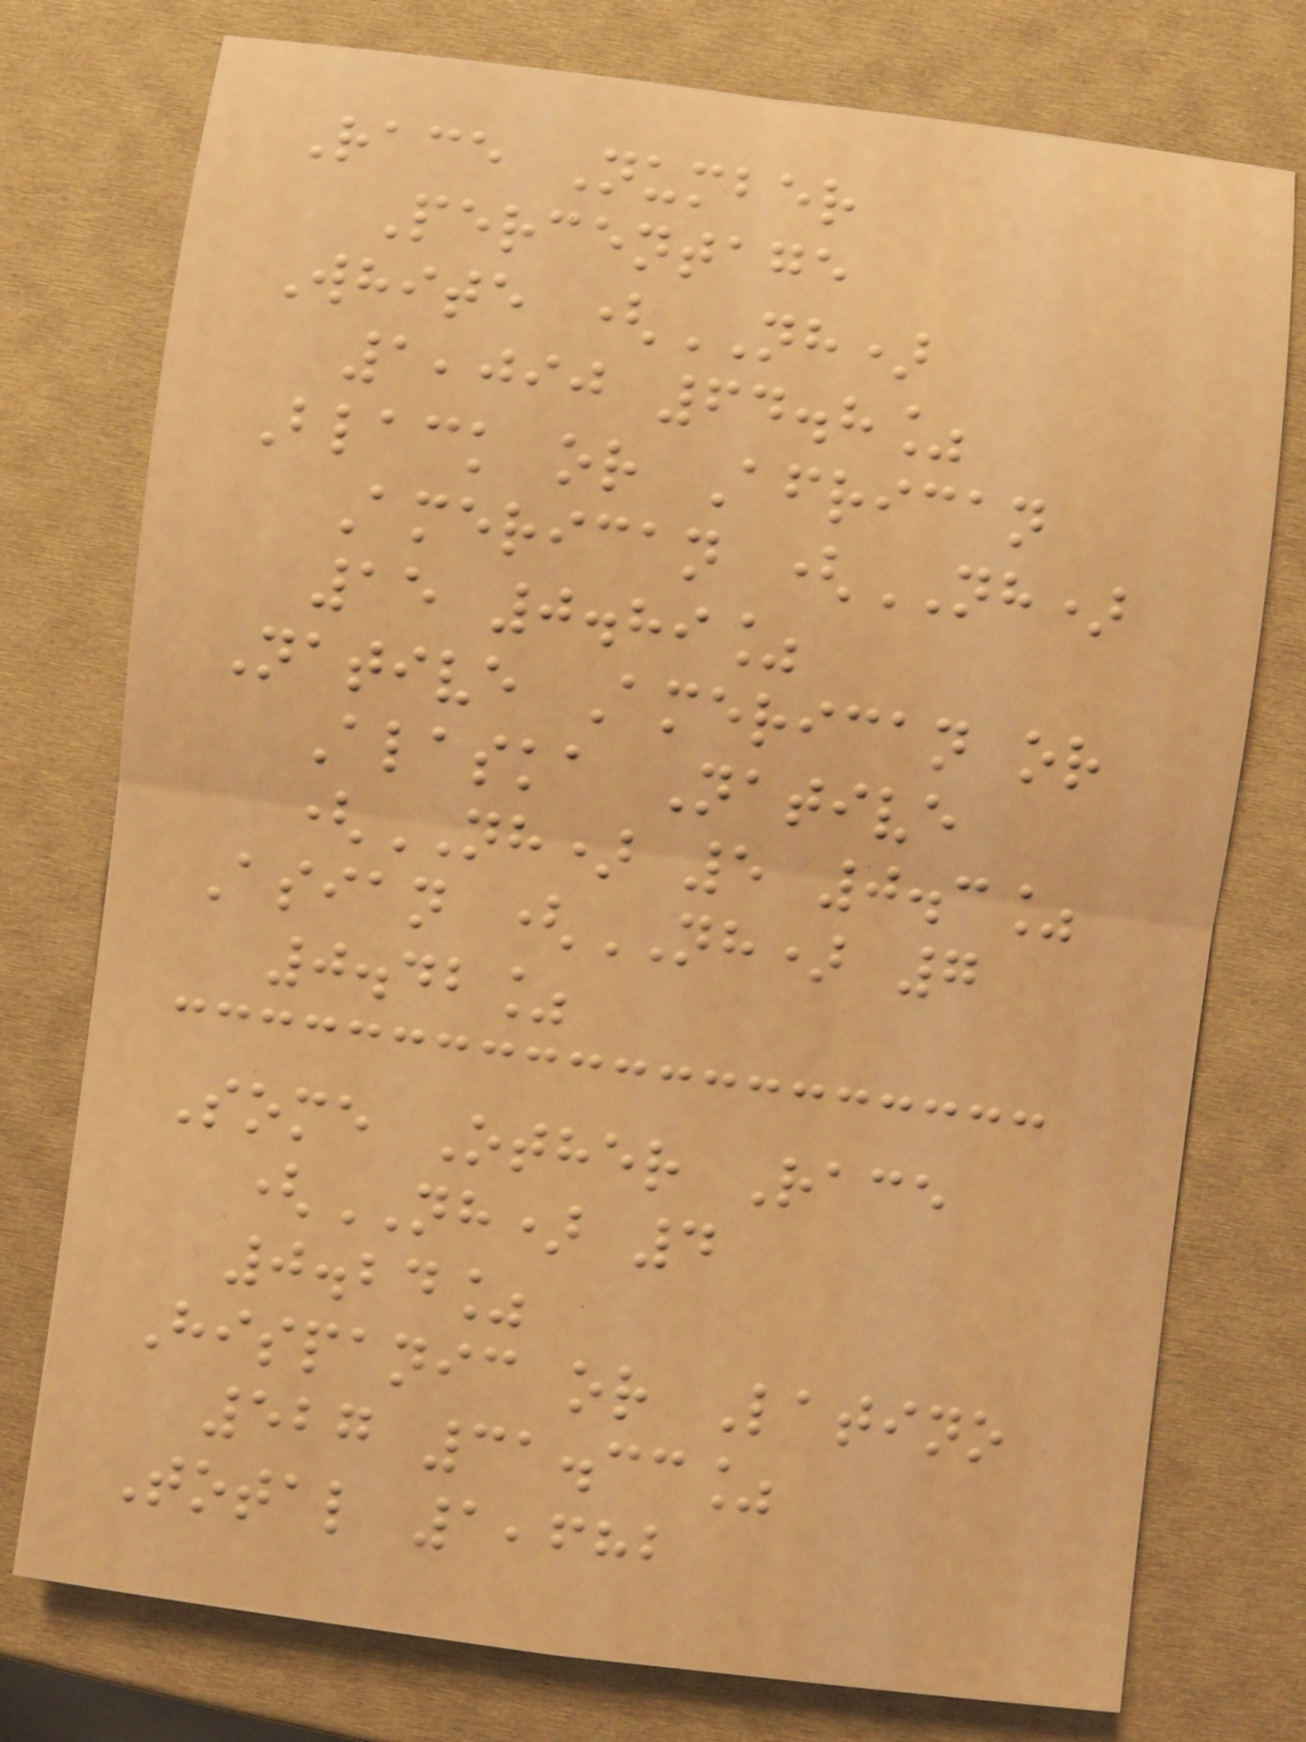Race Number
Percentage
White (NH)
1,090 64.8%
Black or African
American (NH)
15 0.89%
Native American or
Alaska Native
(NH) 5 0.3%
Asian (NH) 7
0.42%
Some Other Race
(NH) 4
0.24%
Hispanic or Latino
527 31.33%
Total 1,682
